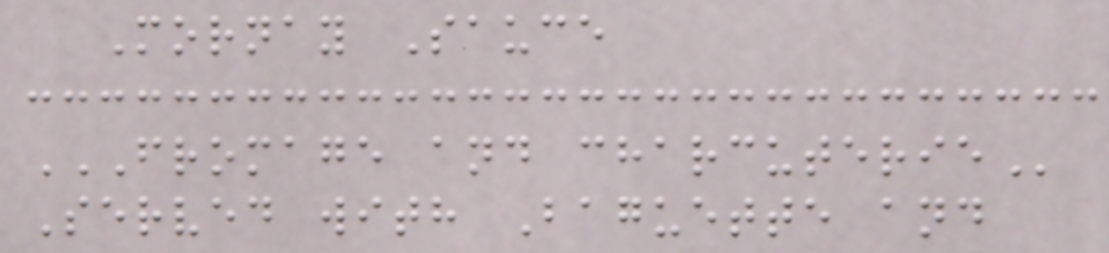Mornay Sauce
FROMAGE AND CHARCUTERIE
Served with Baguette and
